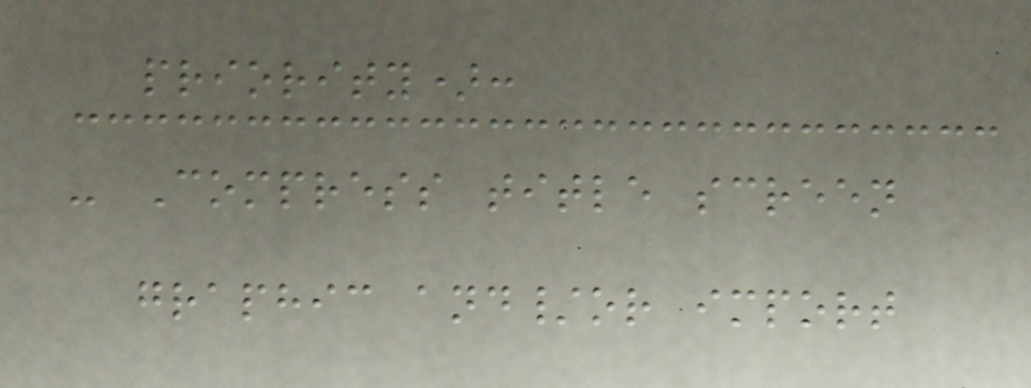priority):
- Compress title screen
graphic and/or import
